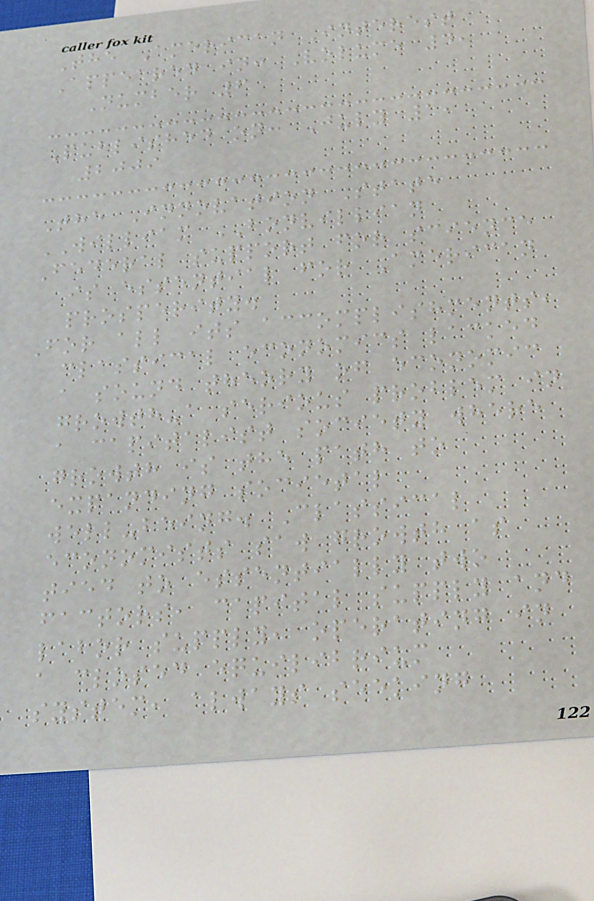The American Interest
Appeared in: Volume 4,
Number 6
Published on: July 1,
2009
The Innovation State
WILLIAM BONVILLIAN
Federal support for science
is essential for American
prosperity.
For all its accomplishments,
classical economics lacked
a sound theory of economic
growth-a serious problem in
a capitalist society where
growth is the path to
expanding societal
well-being. Classical
economists saw growth as
tied to essentially two
factors, capital supply and
labor supply, operating in
a closed equilibrium
system, always seeking
